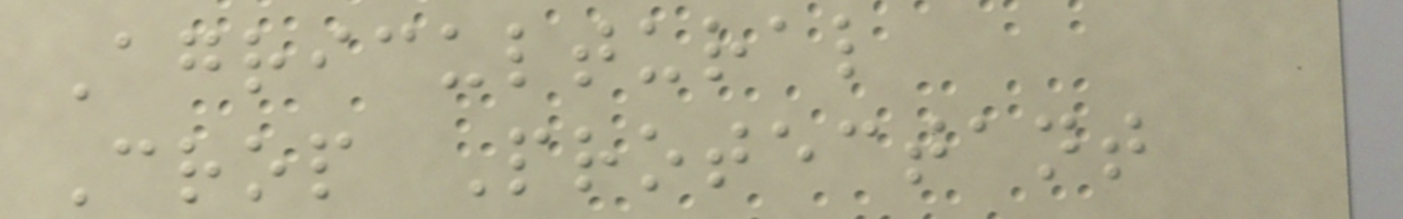Agricultural
Crop Protectant
